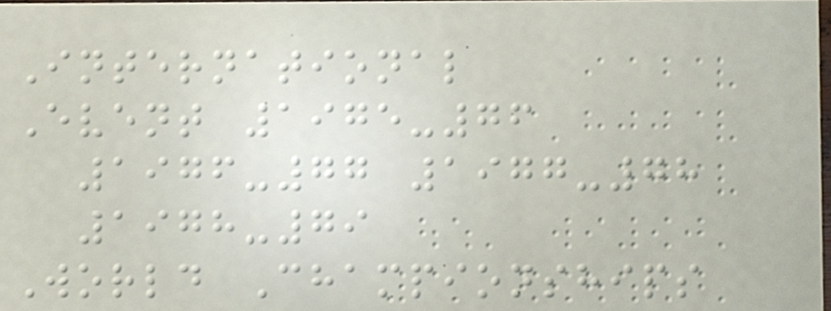International
Event 1975-76
1976-77 1977-78
1978-79
World Championships
